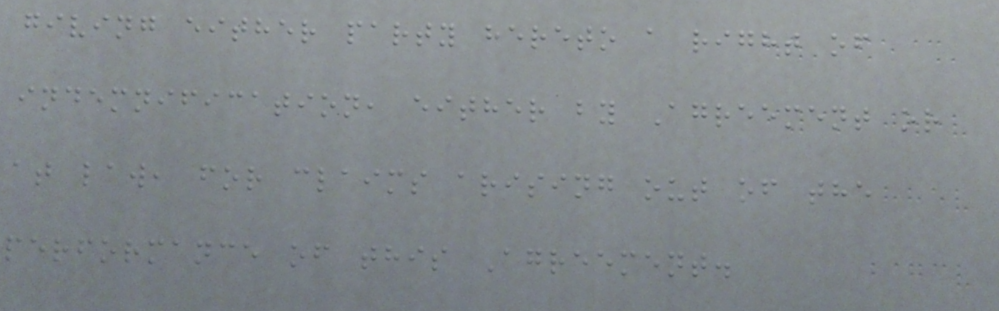giving either party hereto a right of
indemnification, either by Agreement or
at law, for claims arising out of the
performance of this Agreement.
